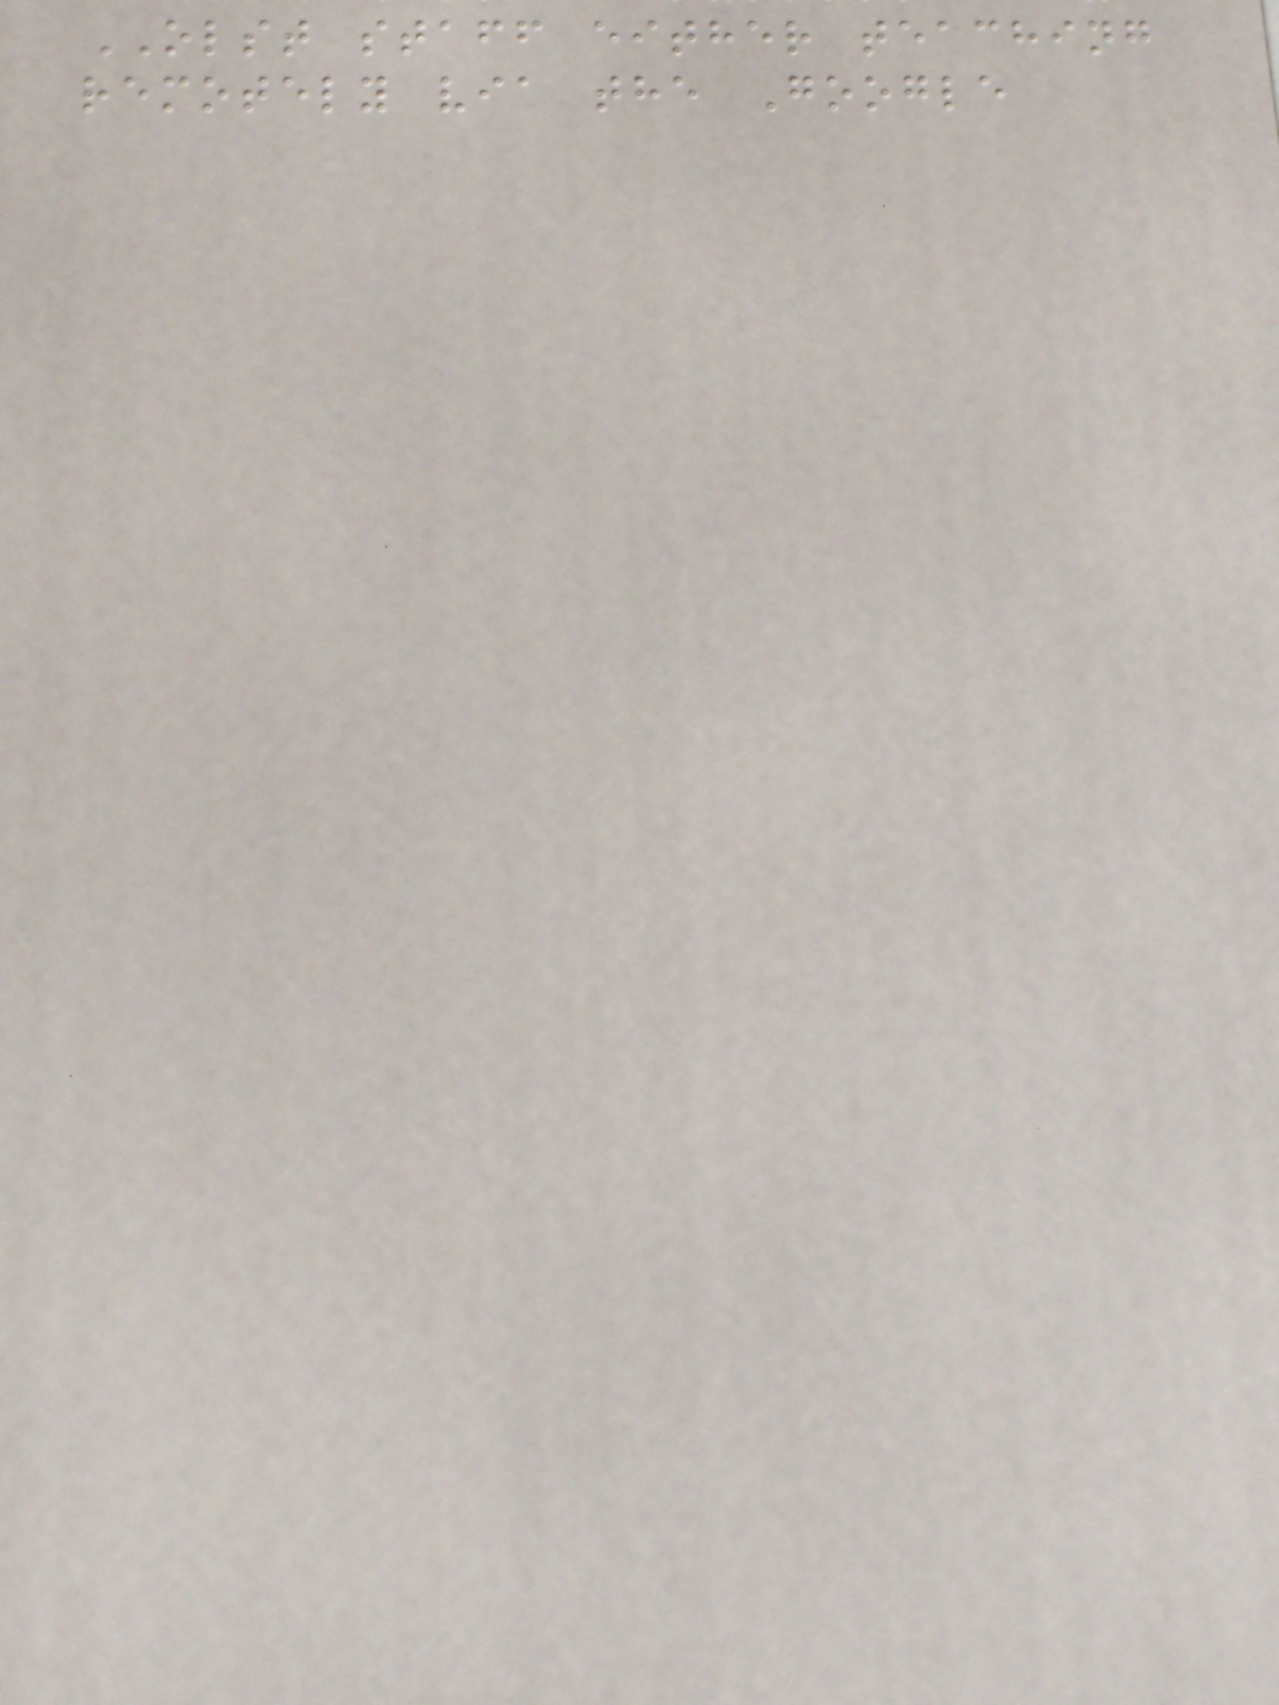OLST staff either teaching
remotely via the Google
